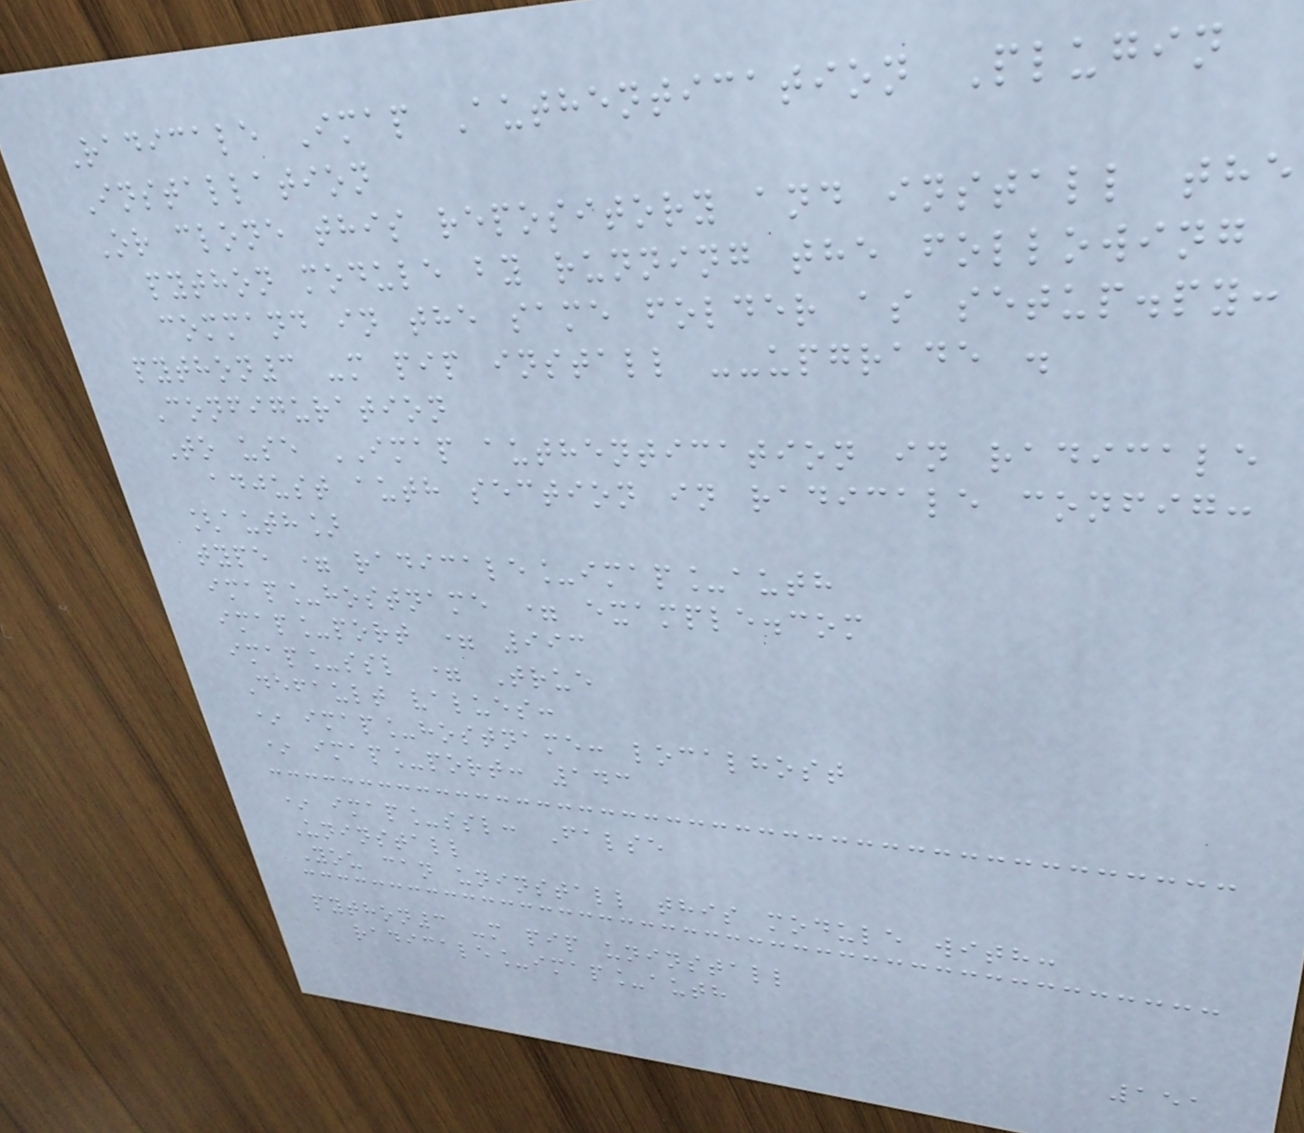Radicale Imap Authentication Plugin
Installation
Or clone this repository and install the
python module by running the following
command in the same folder as setup.py:
python3 -m pip install --upgrade .
Configuration
To use IMAP authentication in radicale
adjust auth section in radicale config:
[auth]
type = radicale_imap_auth
imap_hostname = example.com
imap_port = 993
imap_ssl = True
Default values:
* imap_hostname: localhost
* imap_port: 143
* imap_ssl: False
Uninstall
You can uninstall this module with:
python3 -m pip uninstall
radicale_imap_auth
151
